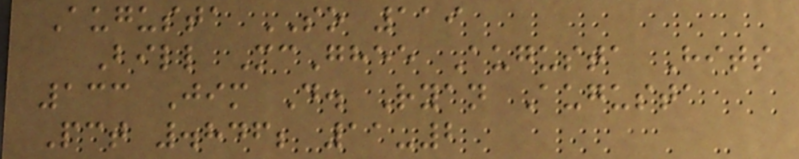Augusta SO 119
Bill McGhee Augusta Hits
133 Jim D. Ryan Augusta
Pct .846; 11-2
